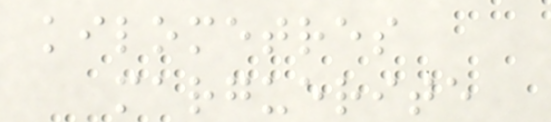kilometres
marguerite
